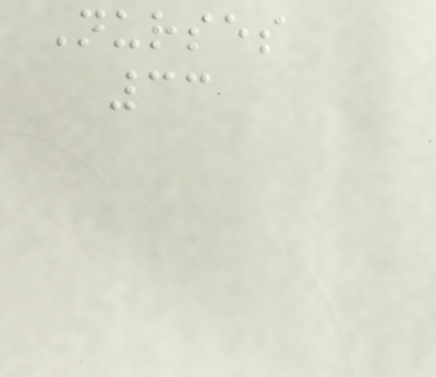Nurses
33
